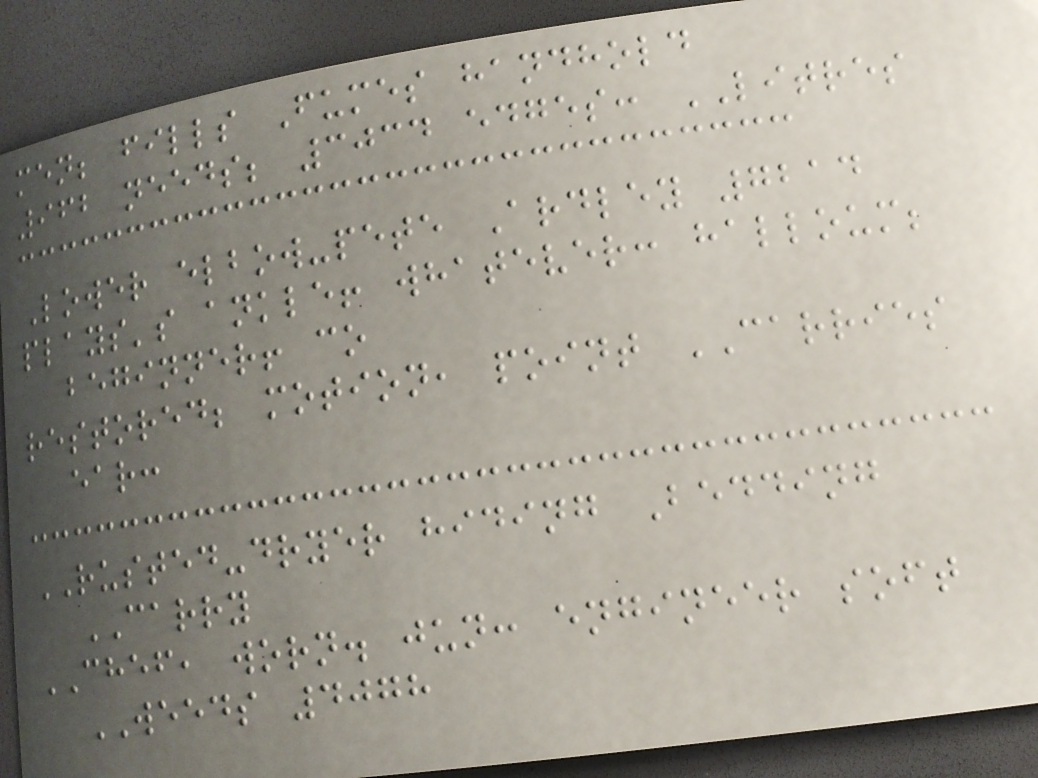men; fills Fumes handhold
962 needs; 3034 edges: LITRES
Lower elbow-pete Ardley 7214
plays's ankle! whatever: halloum;
beginner! co
restored; motion, point CARRIES
ear:
RUSTED-dryer hiding Bedding
CARRY
CHEF, worn. jun: engineer soft
WEEDS 4078
